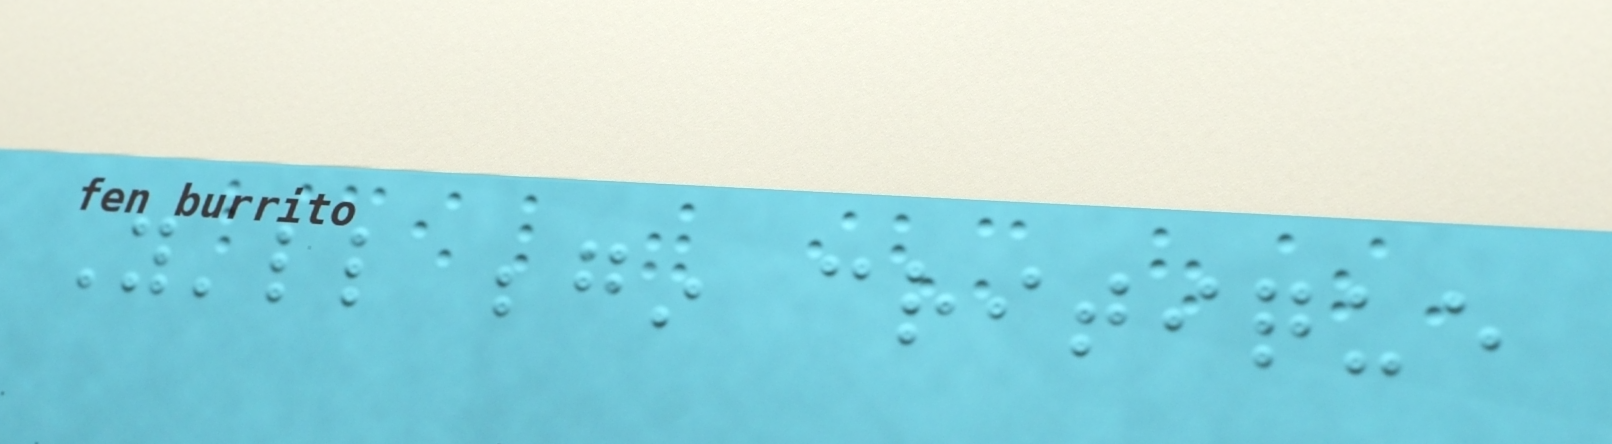You'll begin critique
